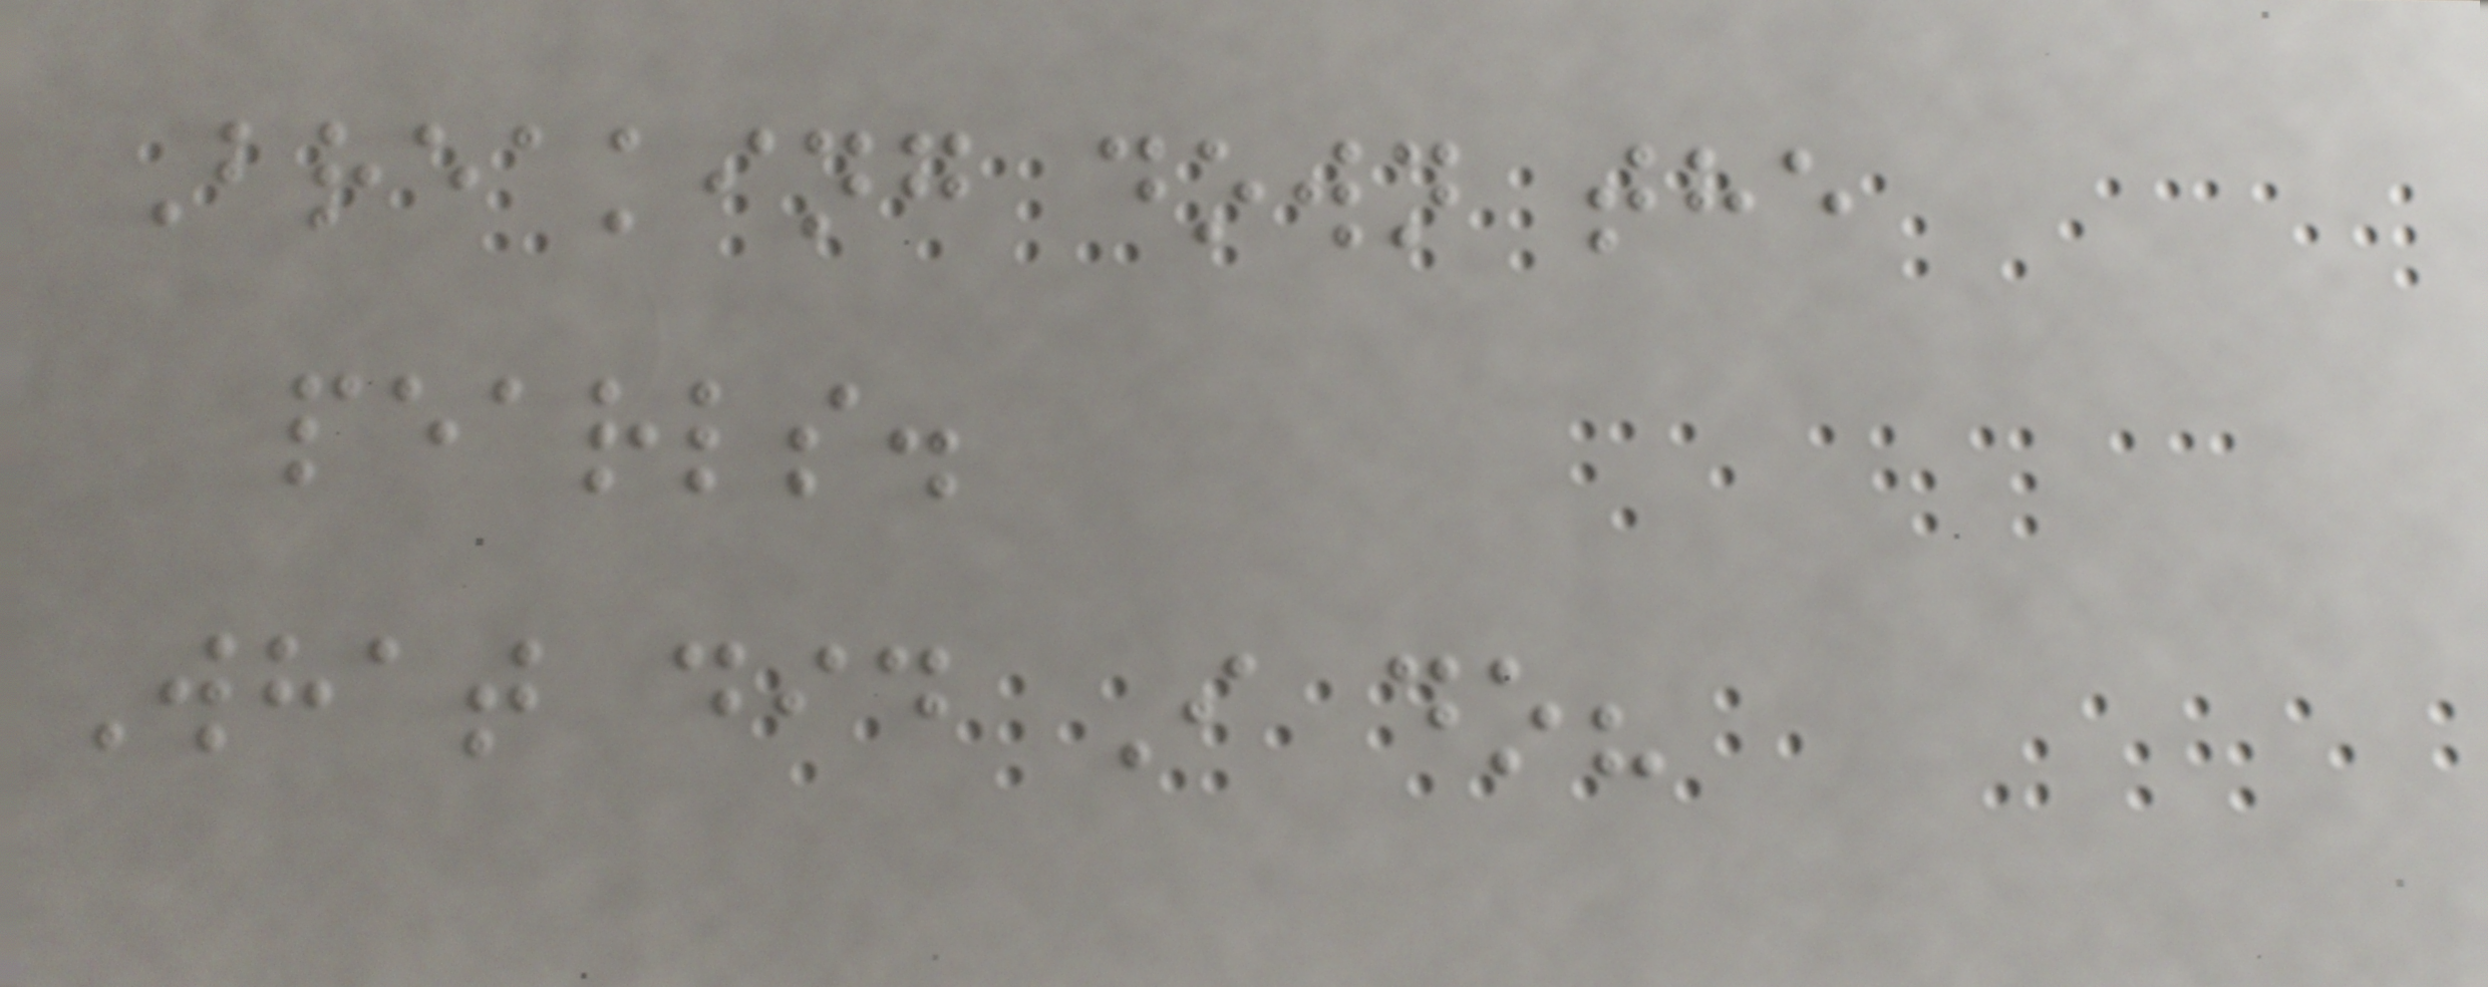Breaking down the
pearls.
What did I do?
